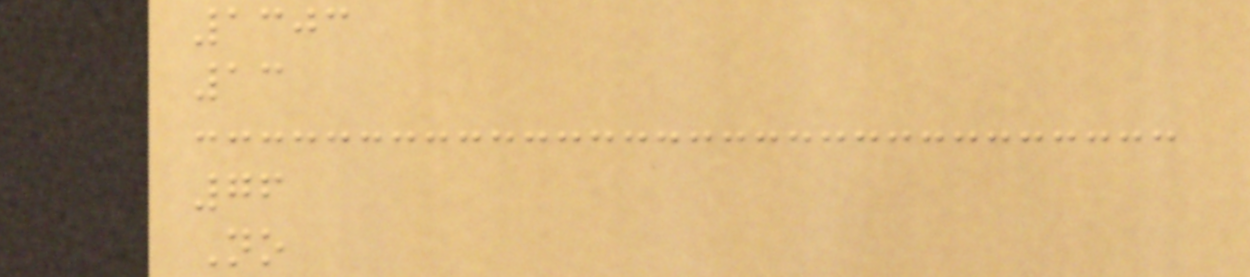1303
13
76
No
